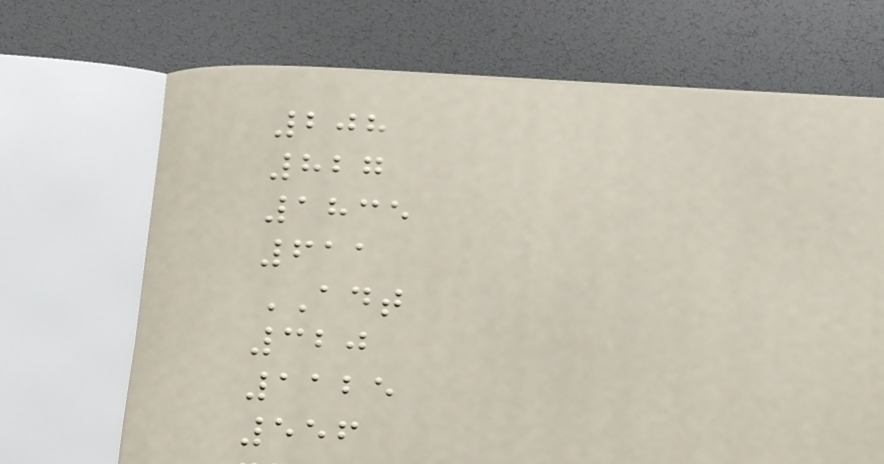208
827
1835
611
ADT
320
1125
556
